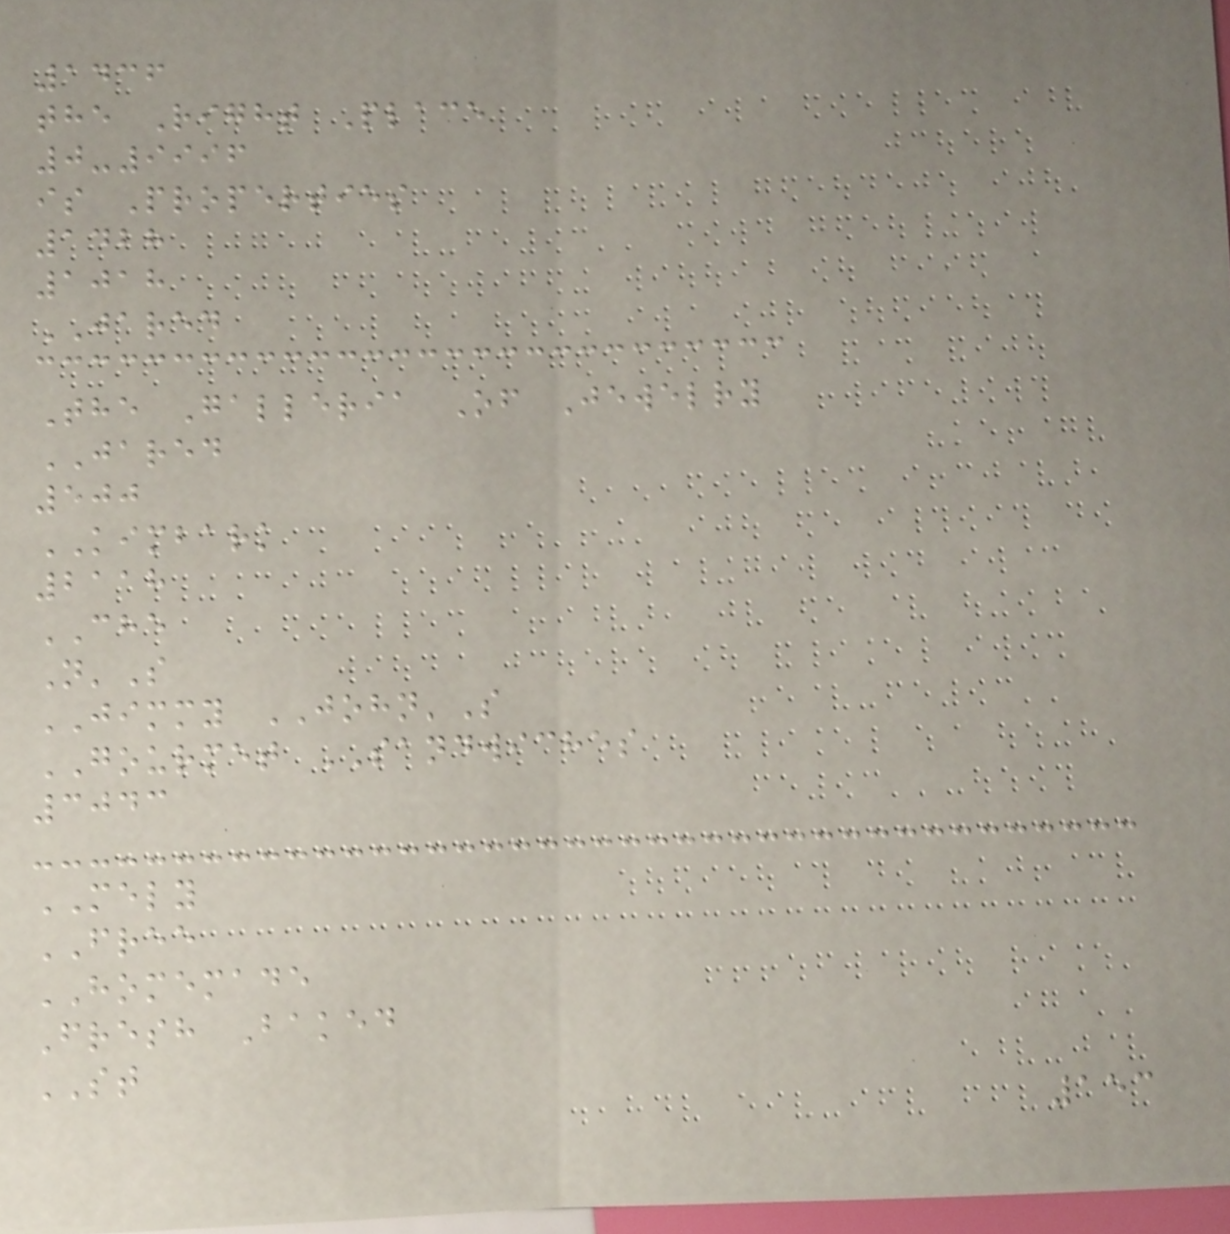1436
the Right Place
0-9996
is Properties
1428
1018
JARED
The Galleria Of Jewelry
JARED
500
KIMBARK
2118
CHE
N'S
JIMMY JOHN'S
GOURMET SANDWICHES
3043
MELY
FREE
HOMEMADE
Fresh Baked
ST
153
